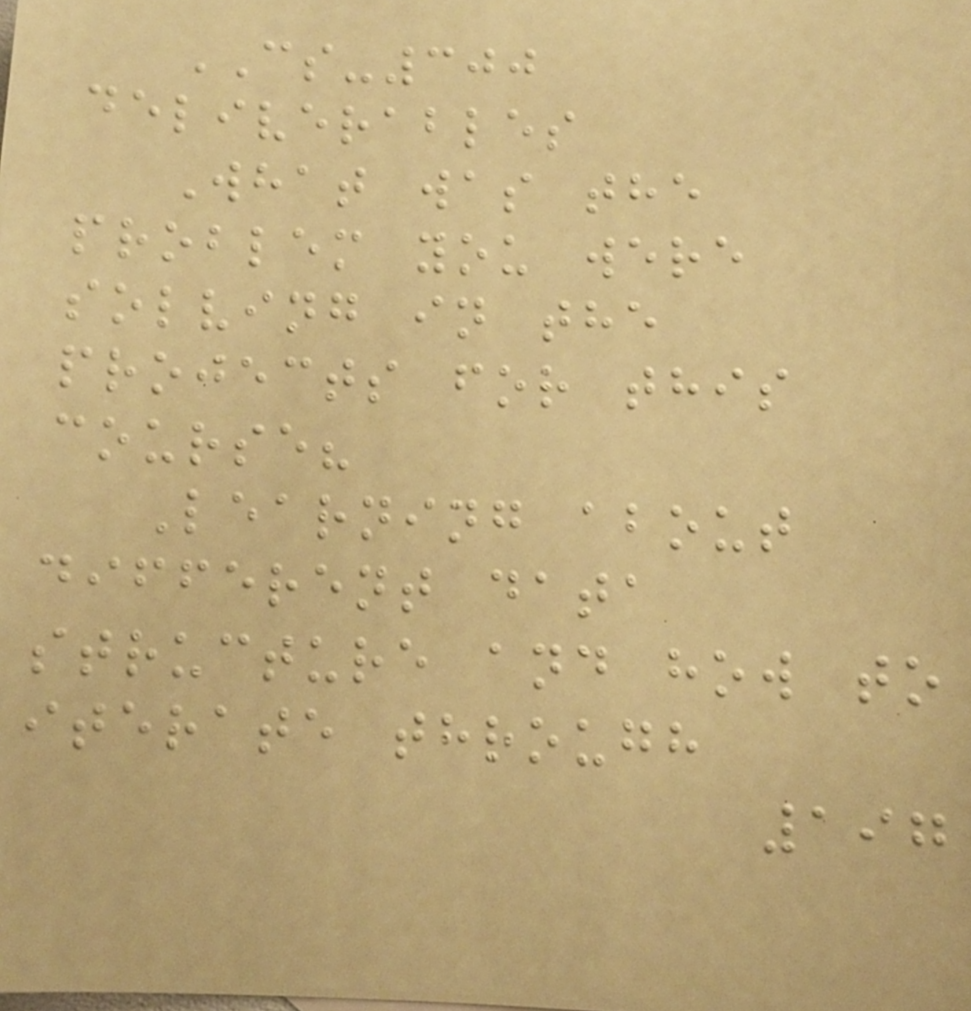CS-300
deliverables
What was the
problem you were
solving in the
projects for this
course?
Learning about
different data
structure and how to
iterate through
197
